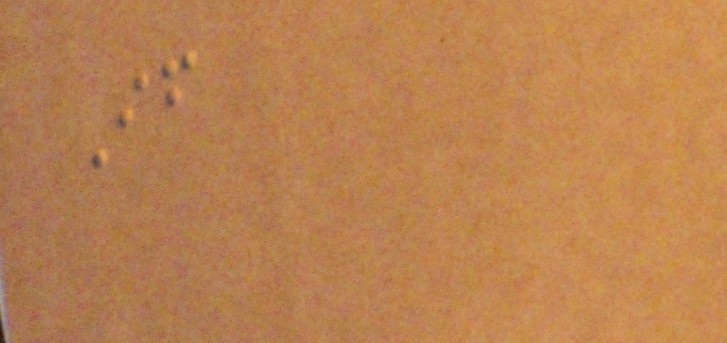If
